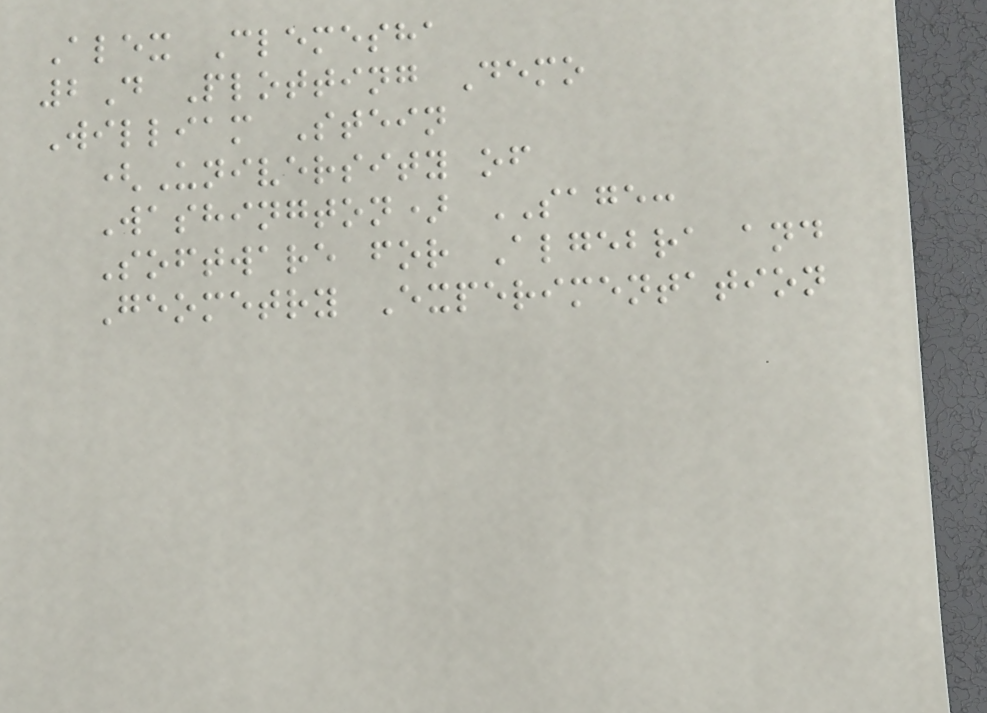Alex Clemesha
2D Plotting Demo
William Stein
(University of
Washington) SAGE:
Software for Algebra and
Geometry Experimentation
